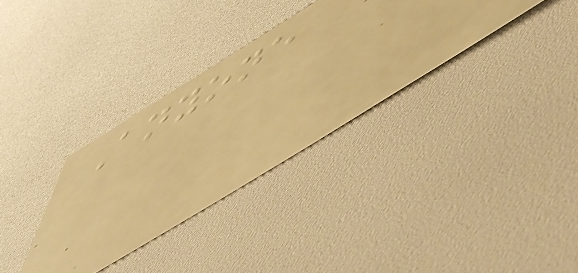Anyone
